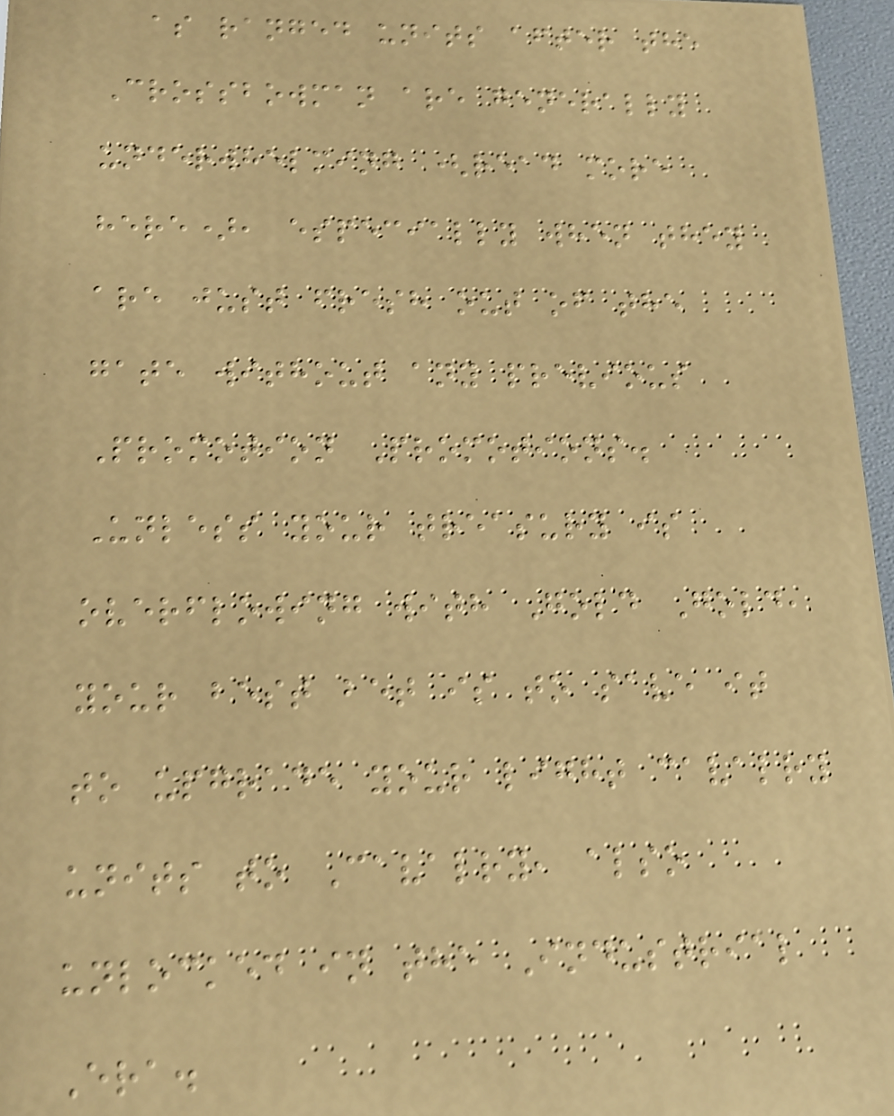as ranged units after the
Crossbowman are generally
underwhelming (read more
here), especially when they
are just fresh out of the
gate without any previous
Promotion Promotions.
Unless your treasury is
overflowing with Gold Gold,
your best bet is to save it
to upgrade your light cavalry
units to Cavalry, also
unlocked in the Industrial
Era.
